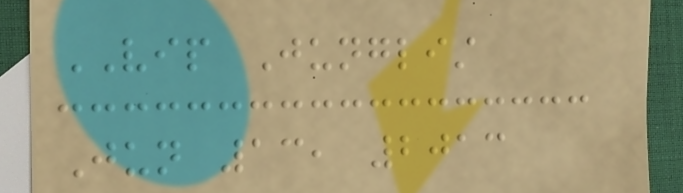VIP Junglist
Jun 13, 2013
